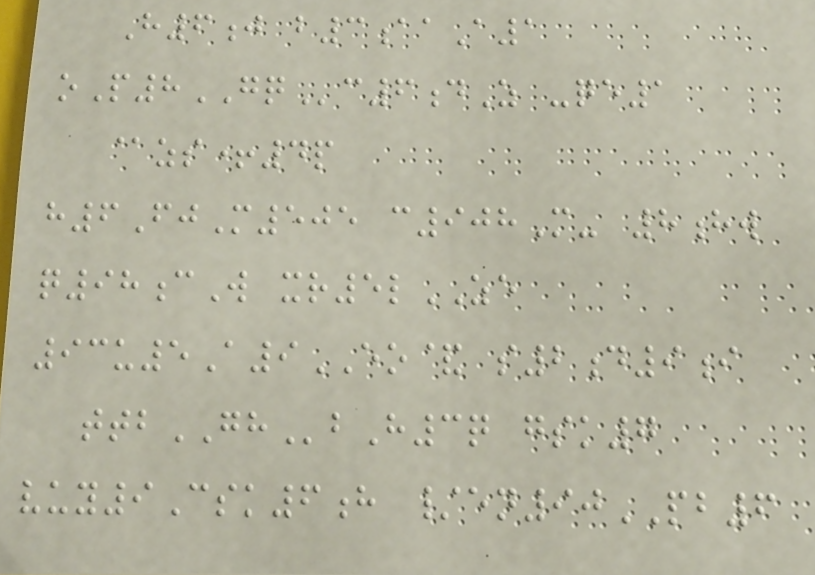H6j b3aaA1
oP8GQc6dZ -qe1
@zs+4p
h6FjM505 c908M- 8hw
q98cW xr5lZE
93u5A9EO& s2d9i
ttbGHbH3q gsk7
vuy9Csk6h /en90PB6
